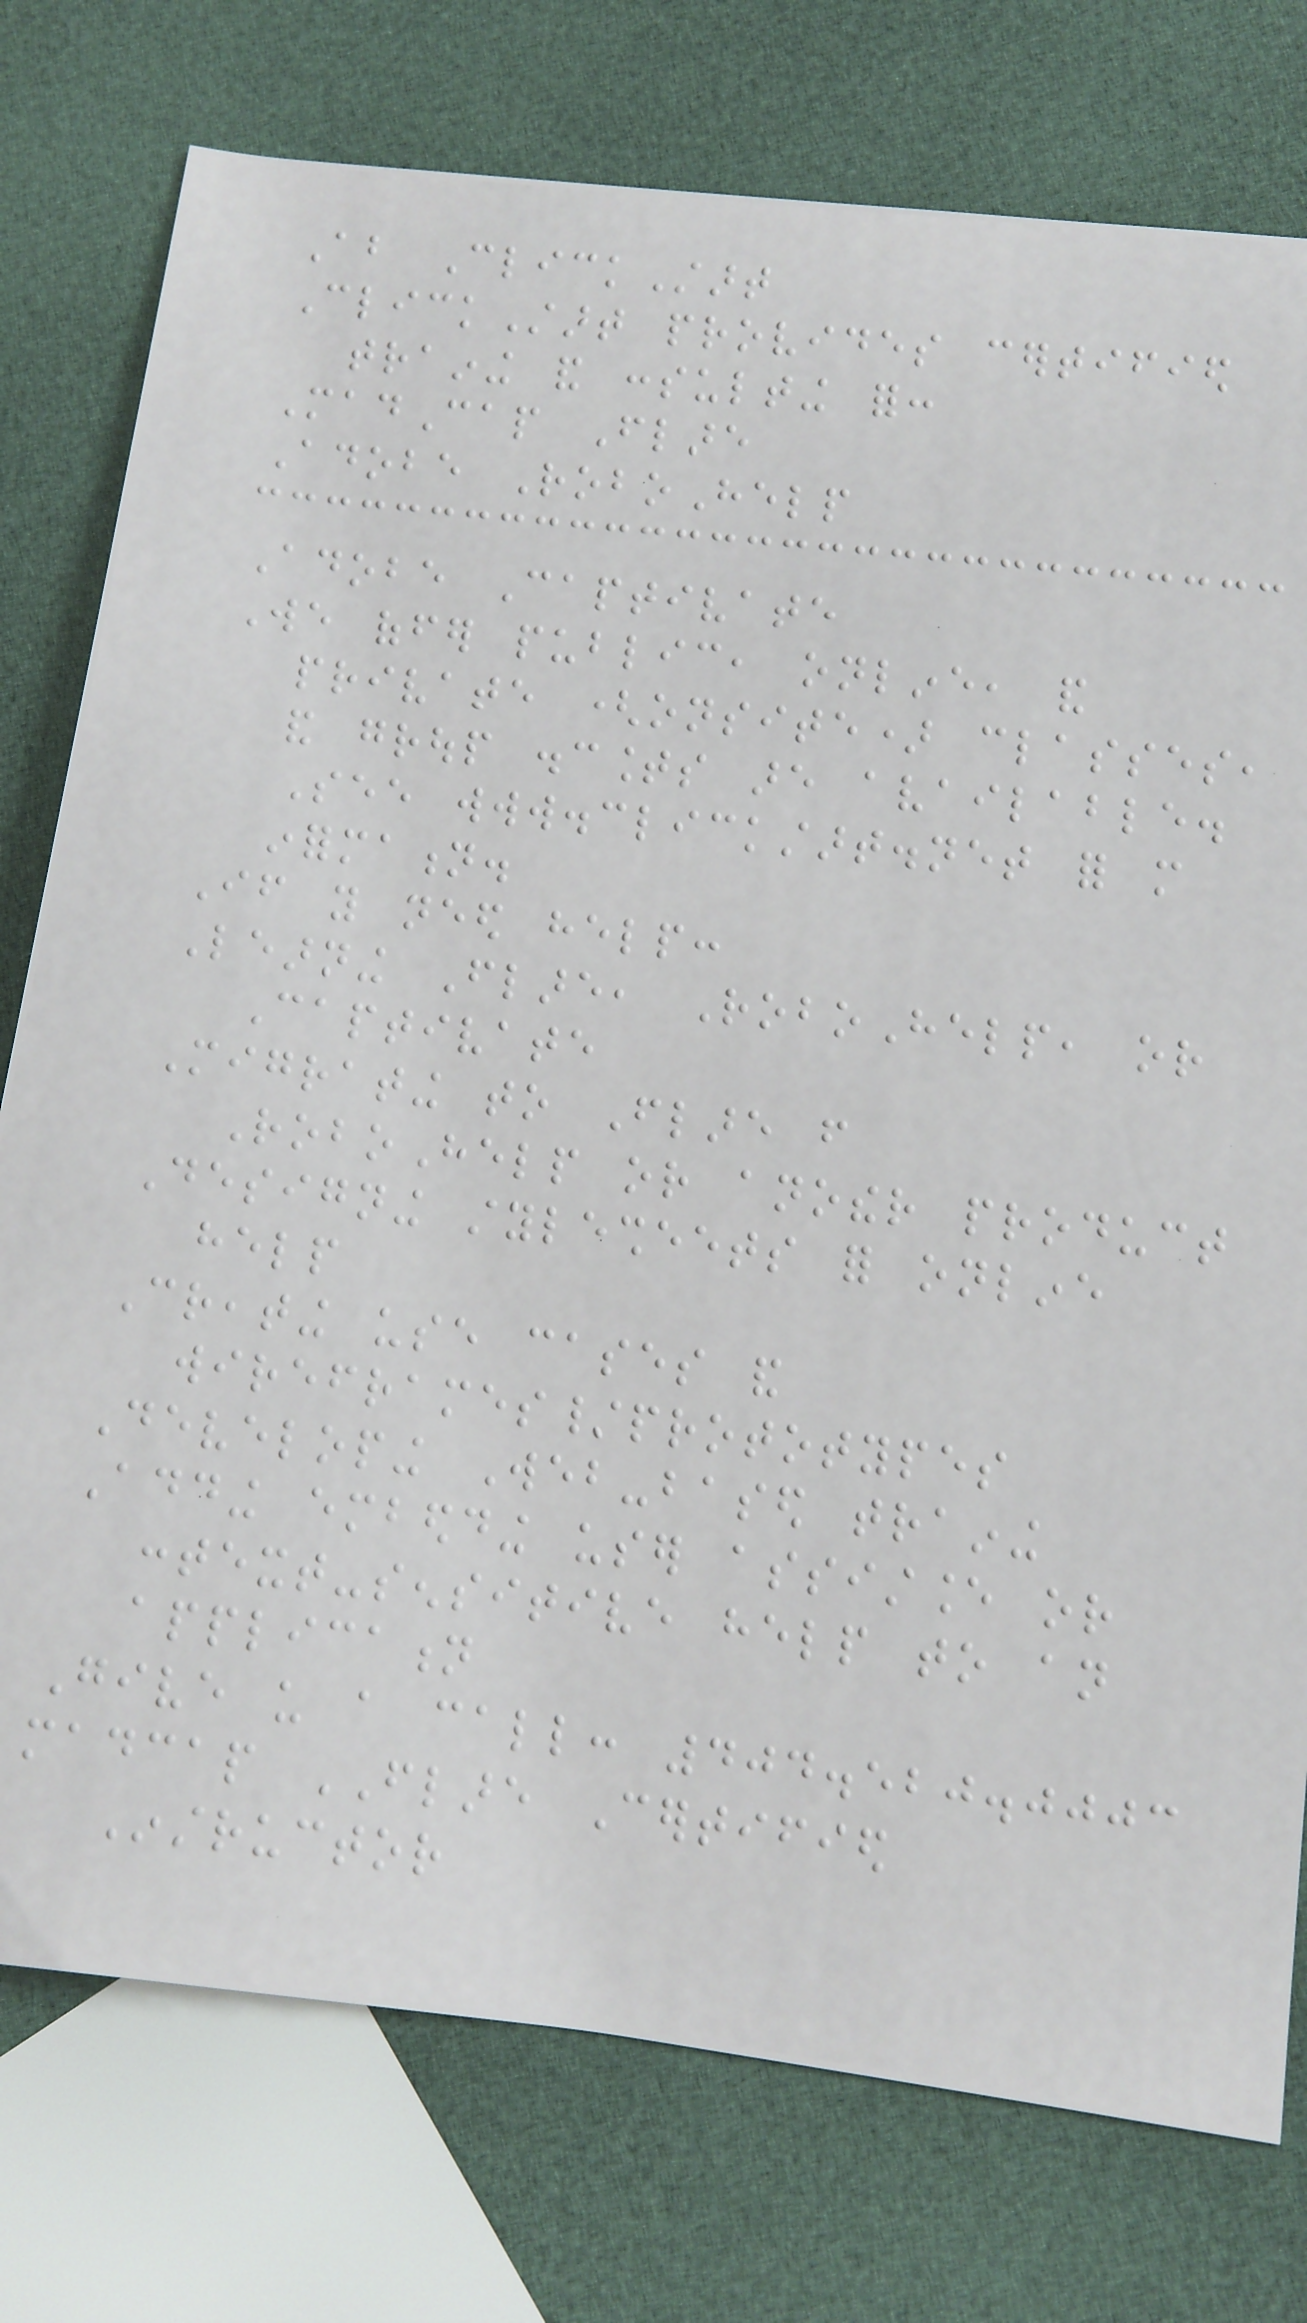About ClickStart
ClickStart provides certified
training and consulting for:
MadCap Flare
Adobe RoboHelp
Adobe Captivate
We offer public, online, and
private (onsite) classes,
and group discounts are available.
See www.clickstart.net for more
information.
If you need help:
Learning Flare, RoboHelp, or
Captivate
Migrating to Flare from
RoboHelp or another product
Designing stylesheets for online
help
Creating use cases and
wireframes/prototypes
Developing Web-based training
Adding embedding user assistance or
context-sensitive help to an
application
Give us a call: 404.520.0003
madcap FLARE Certified
Instructor
